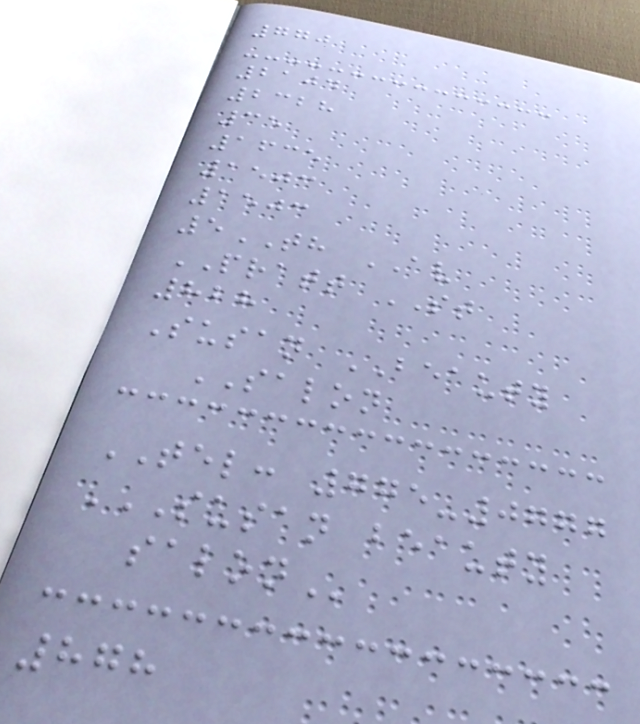770
2104
2328
35
1635
1503
1503
5TH AV
PRATT ST
828
Susan BEAUTY
SALON
TEL: 775-0777
SUSAN BEAUTY
SALON
878
